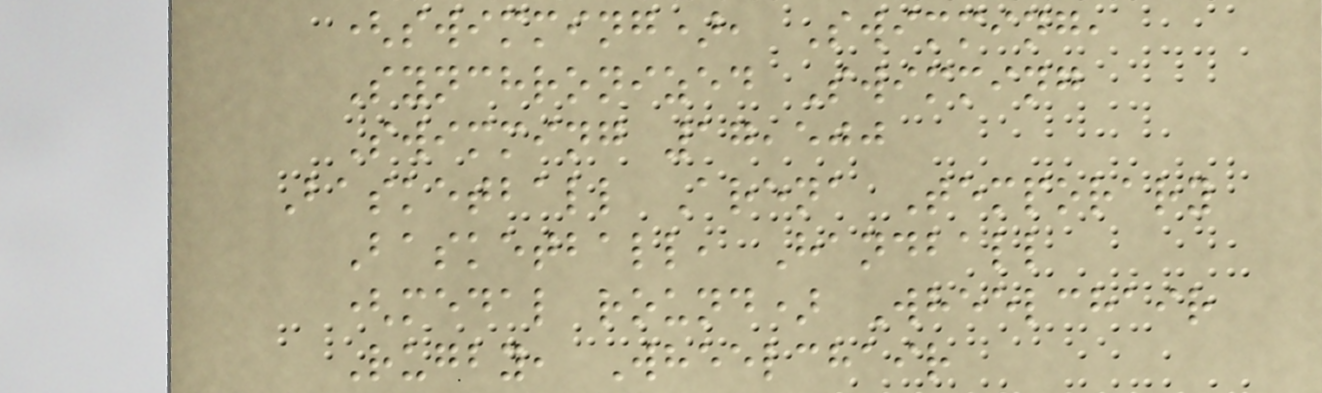(swimming), Swimming,
Synchronized Swimming
Swimming 17,500
Basketball Arena Temporary
Basketball, Handball
(medal round) Wheelchair
Rugby, Wheelchair
